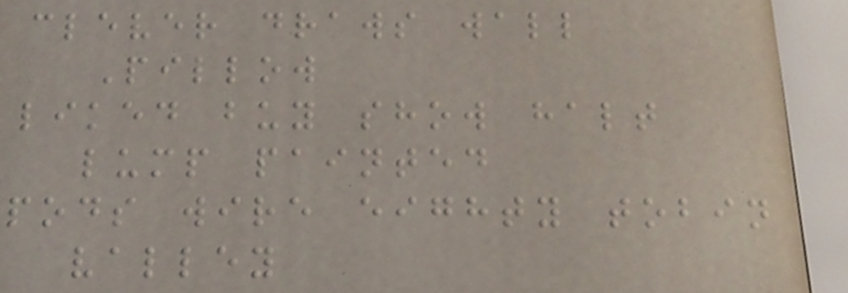clever draws wall
Pillow
liked buy show halt
lump painted
pods wire eighty tobin
valley
